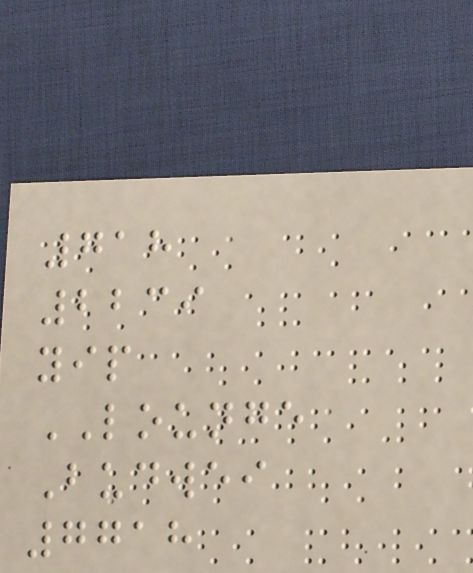718
2239
yip
LOUNGE
Budwei
7718
